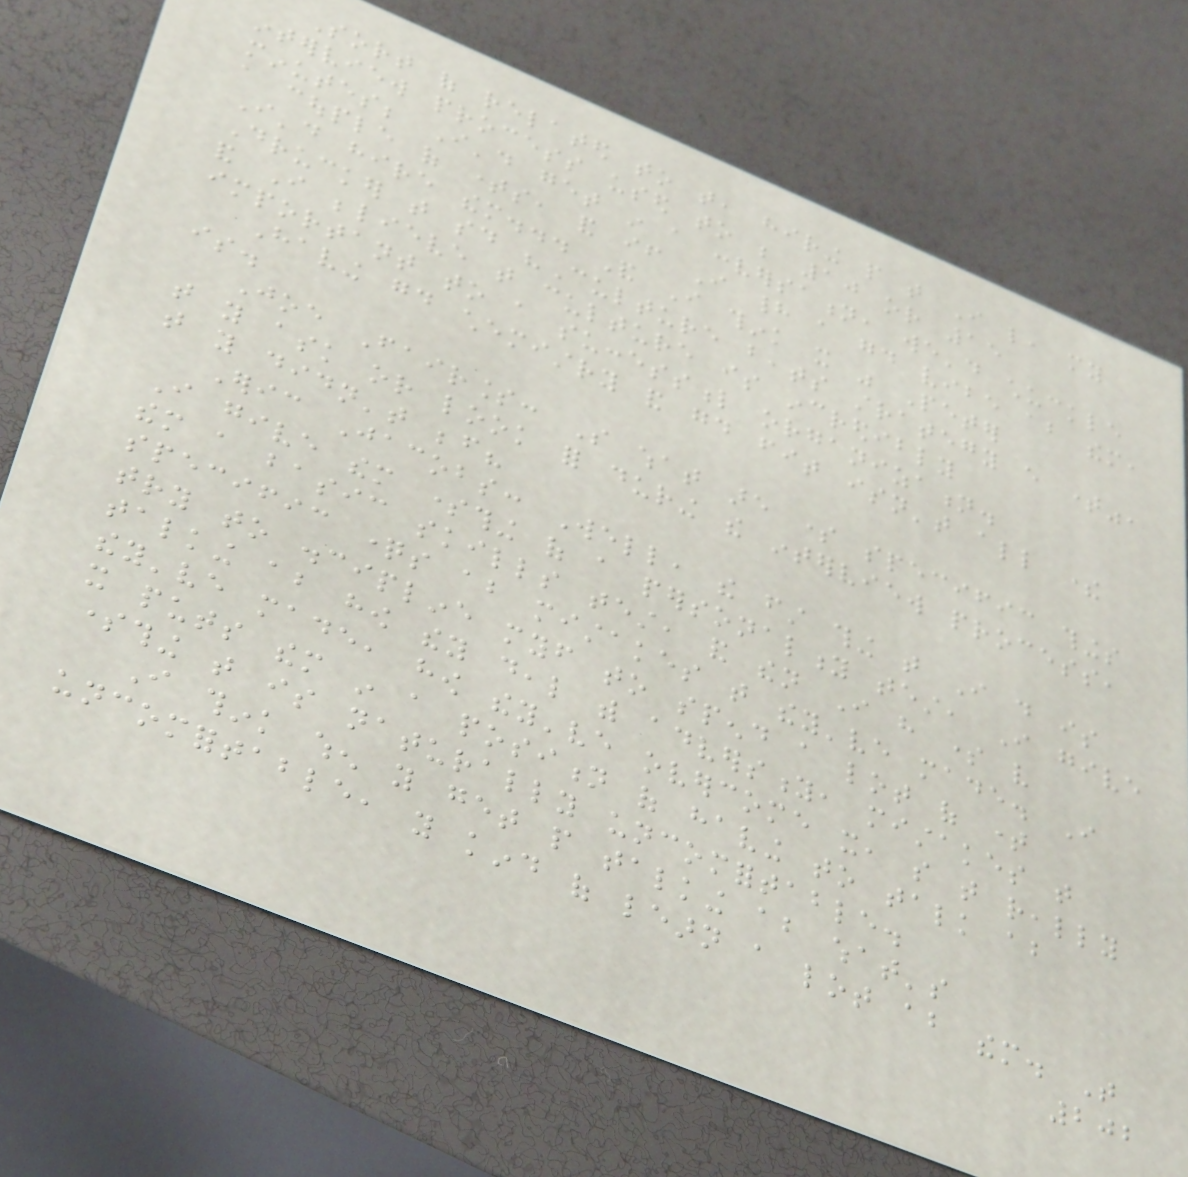Sort of related to that, hiring people that I like, my
interview process used to be 10 or 15
minutes; I'd get in a conversation, we'd chuckle
a couple of times, and if I had a good vibe about them,
I'd hire them... And I think it was Peter
Drucker that said "Culture beats strategy every time",
and I believe that culture is incredibly
important to a successful organization.
Having good chemistry and good fit isn't all there
is.
Joe Fairless: So what are some specific things
that you ask or look for during the interview process,
that you didn't before?
Eric Jacobs: Well, the first thing that I do is
I give them something of a personality test, I give
them a basic skills test, and then I have some very
specific questions about mistakes that they've made. I
try to discipline myself to spend a lot of time
talking about how they deal with adversity, mistakes that
they've made, how they've overcome it, so that really
it puts them in a position of having to talk about
something that is naturally uncomfortable.
I think when you get people talking about what's
uncomfortable, you kind of learn a lot about them. That
202
